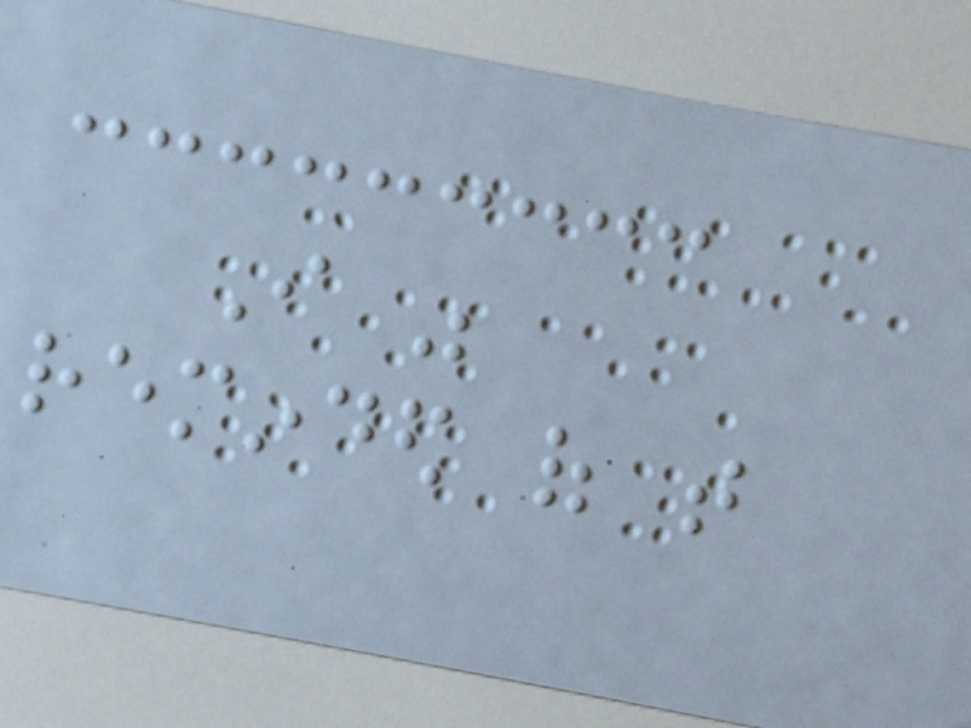I was
reminded of that
